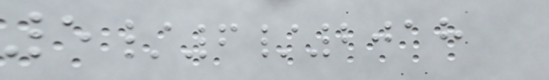5/6/2018
